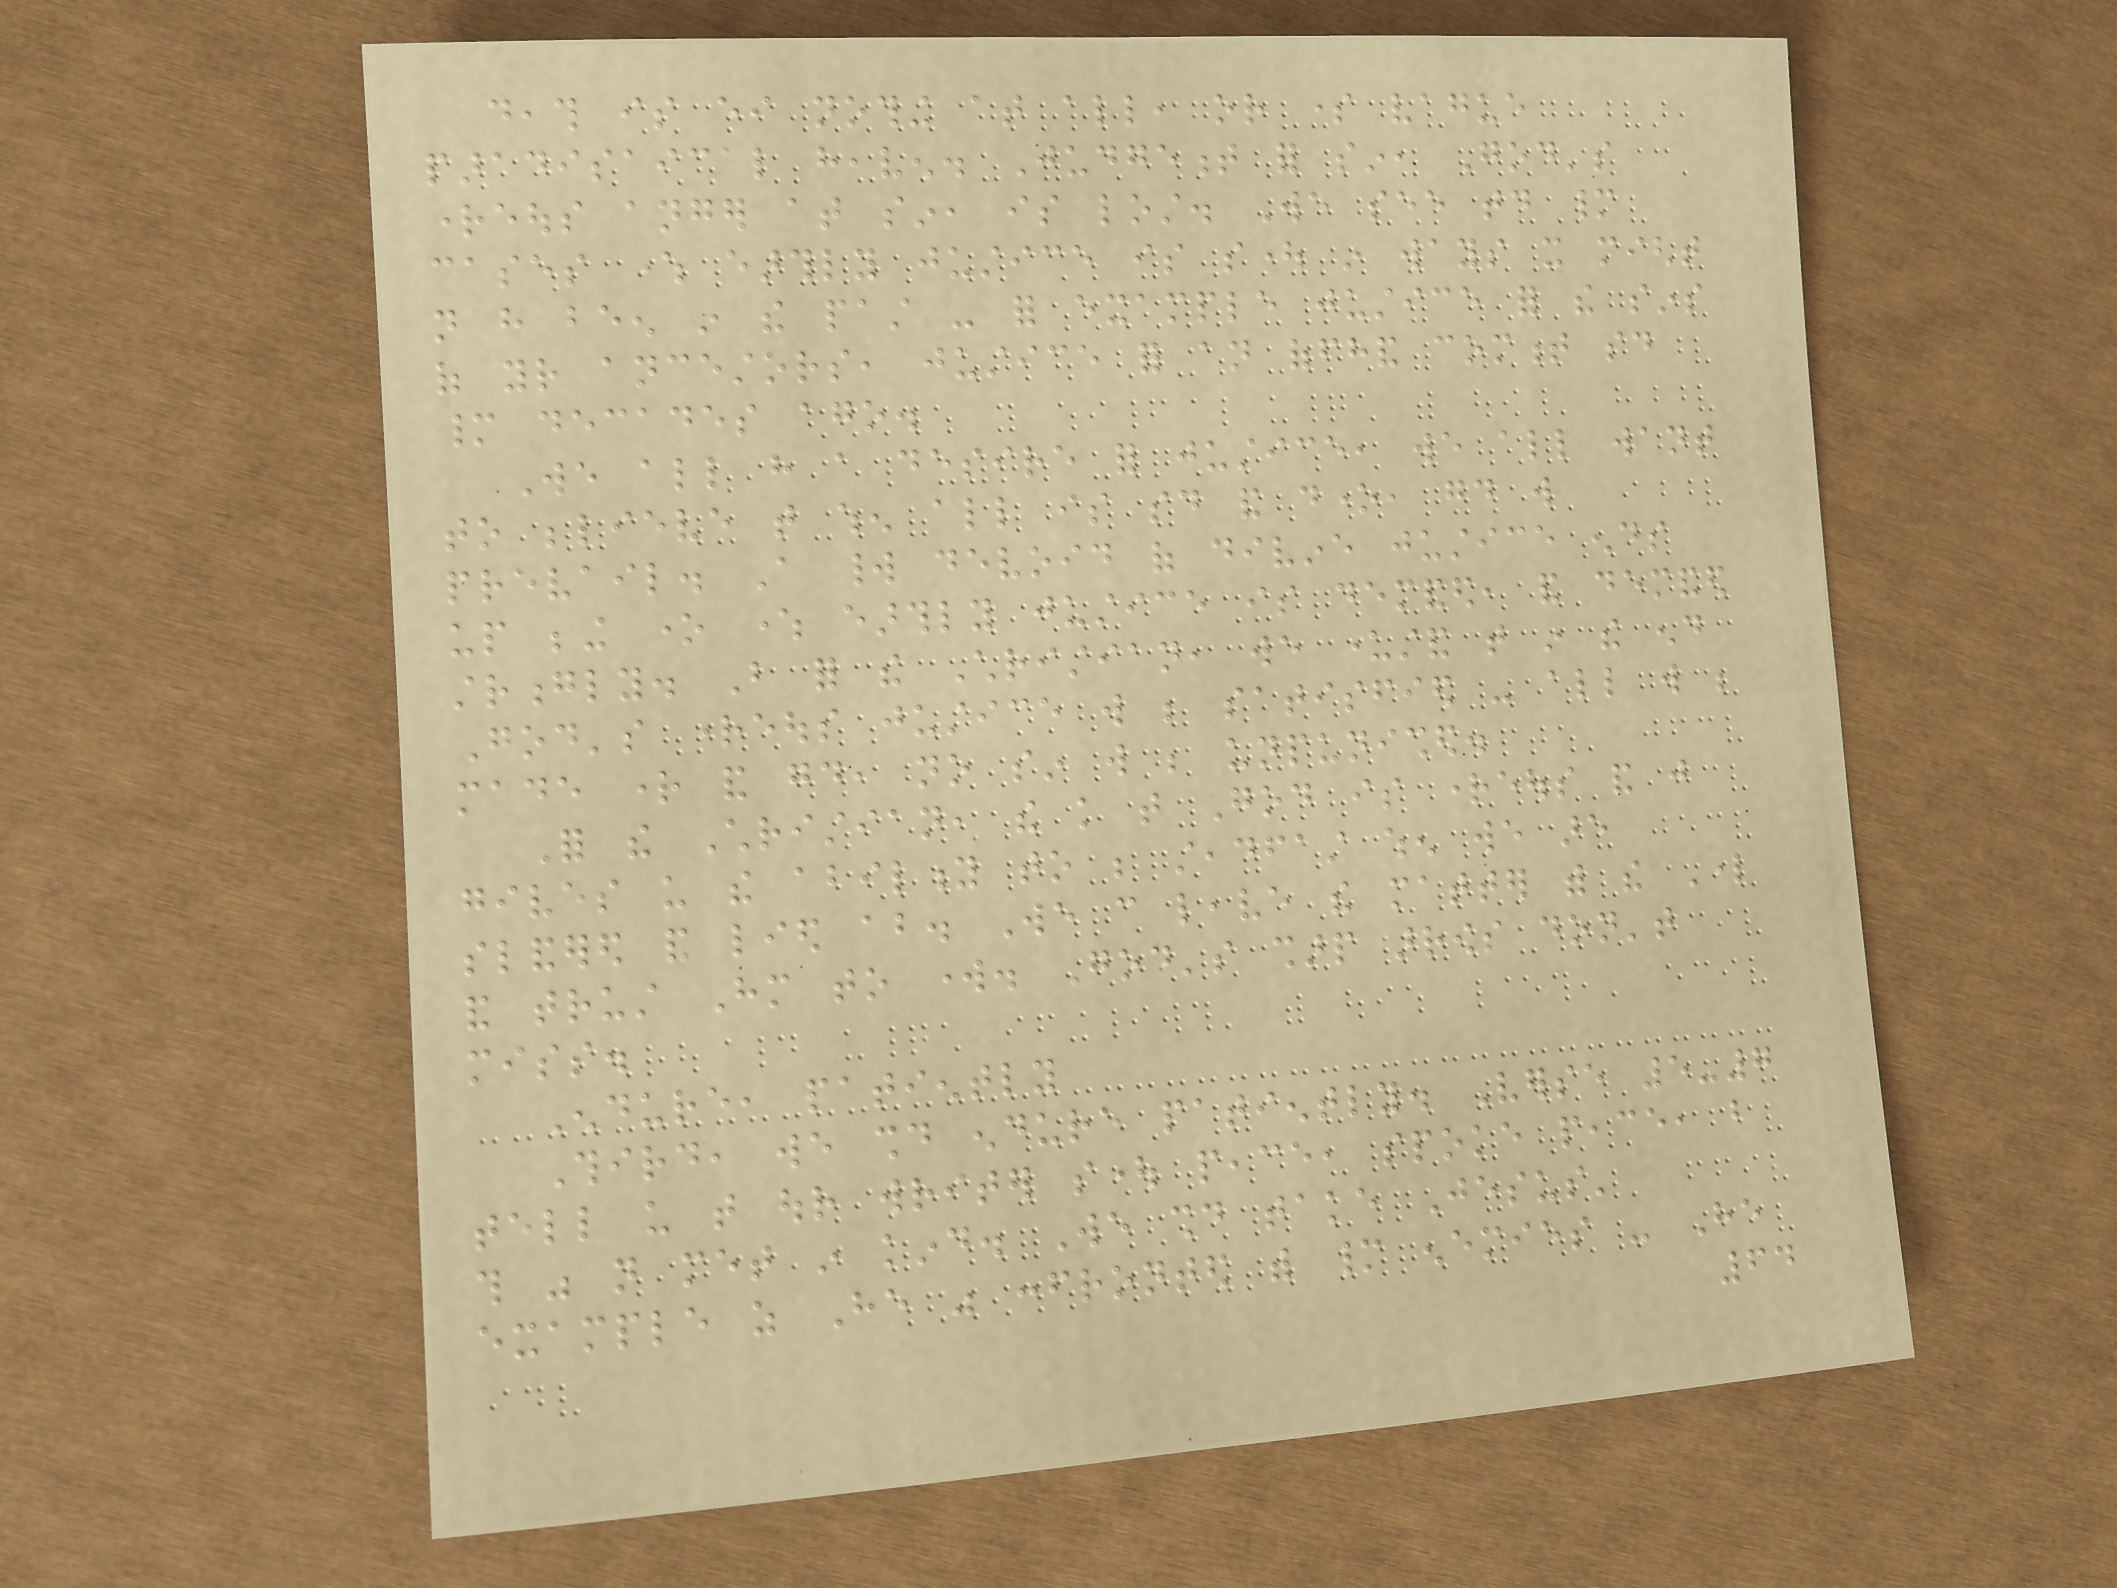death is either nothing at all, or some vague
paradisaical heaven. Judgement for sin, God's
righteous anger at sin, is lost. We see today many
cases where earthly justice is sought in ways it might
not have been in the past - for example justice for the sins
of your ancestors, justice for an offhand comment said
many decades ago.
We all have a desire for justice, we all want
to believe that when all is said and done, good will
prevail. A world devoid of divine justice ends
up being one where earthly justice is demanded, and demanded
strongly. But for the Christian, we understand that in the end
God's righteous justice will be satisfied - all will be
made right and good, no sin will be unpunished.
For the Christian, the knowledge that God is righteous and just
gives us the ability to be steadfast when we are
slandered and lied about. We can leave the matter with the Lord
and trust Him to work. God's sharp arrows don't
miss.
Endure, patiently
Third, we should endure patiently. Verse 5-7
tell us that our writer sought peace, spoke peace, but
this was not met in kind. We should take Jesus'
example as He was confronted with many enemies - He
64
